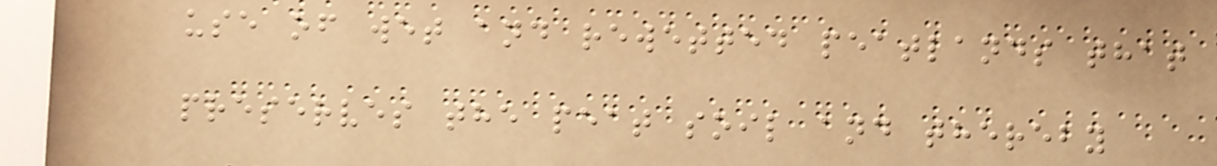use of wet and rewetted peatlands that
preserves the peat soil and thereby
